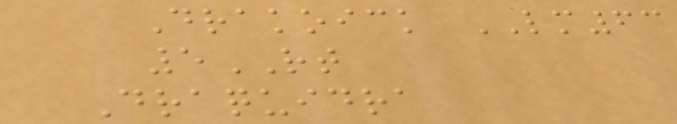Drakoick LM63
5RT
Draquidra
